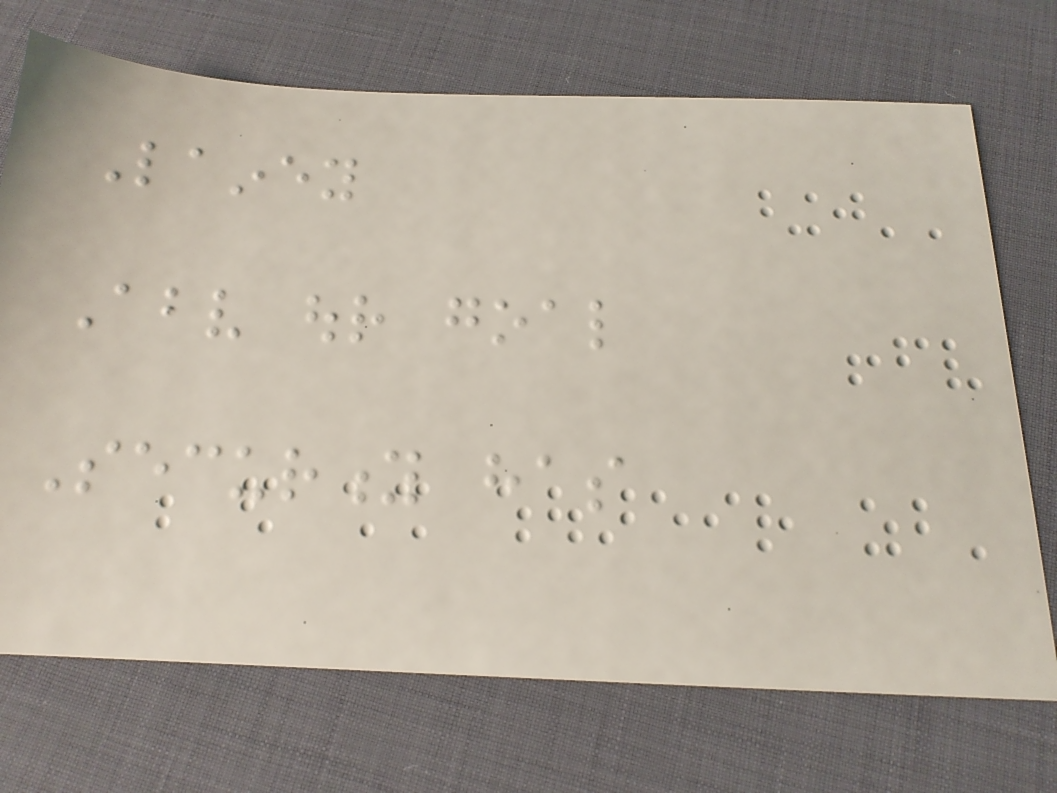Lainey
Above our goal
Security has
